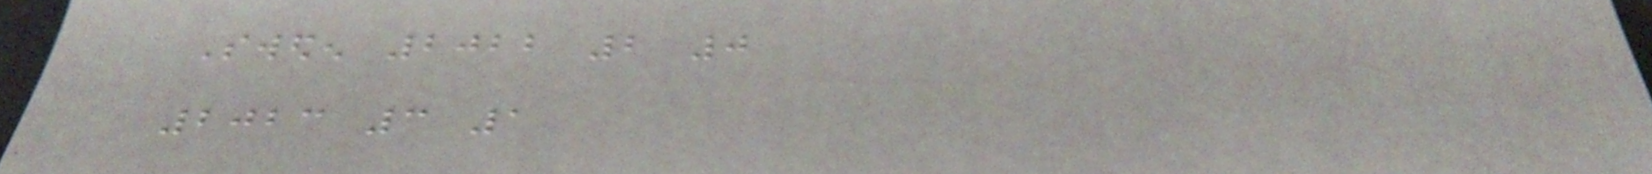Sweden 2022 2 0
2023 3 1
